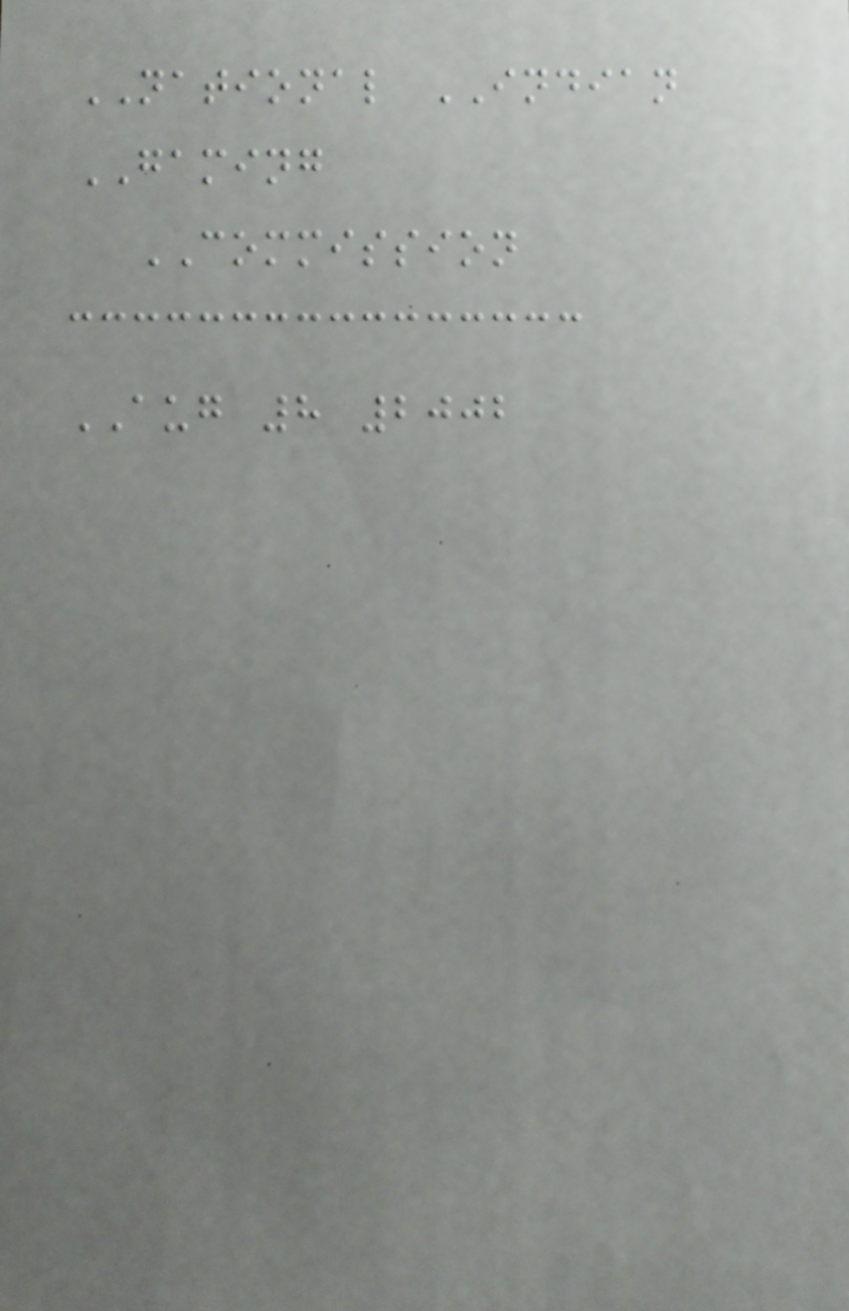NATIONAL INDIAN
GAMING
COMMISSION
AUG 8 2002
